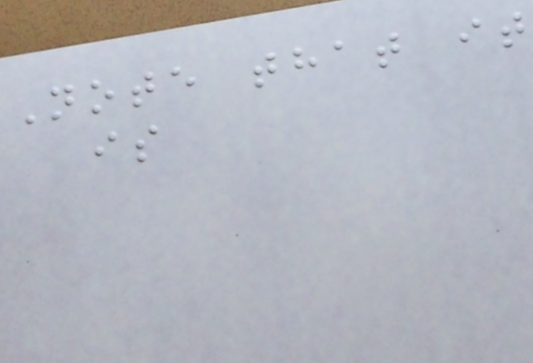Note that it
is
